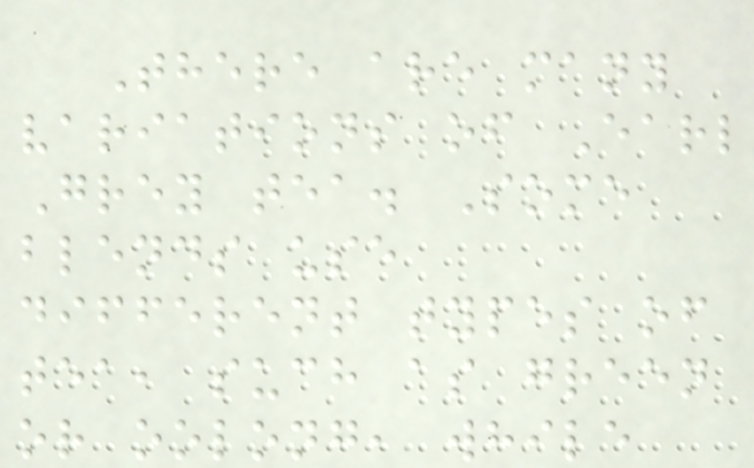There are many
variations of Earl
Grey tea. Some
blends use
different types of
tea, such as green
or oolong, while
